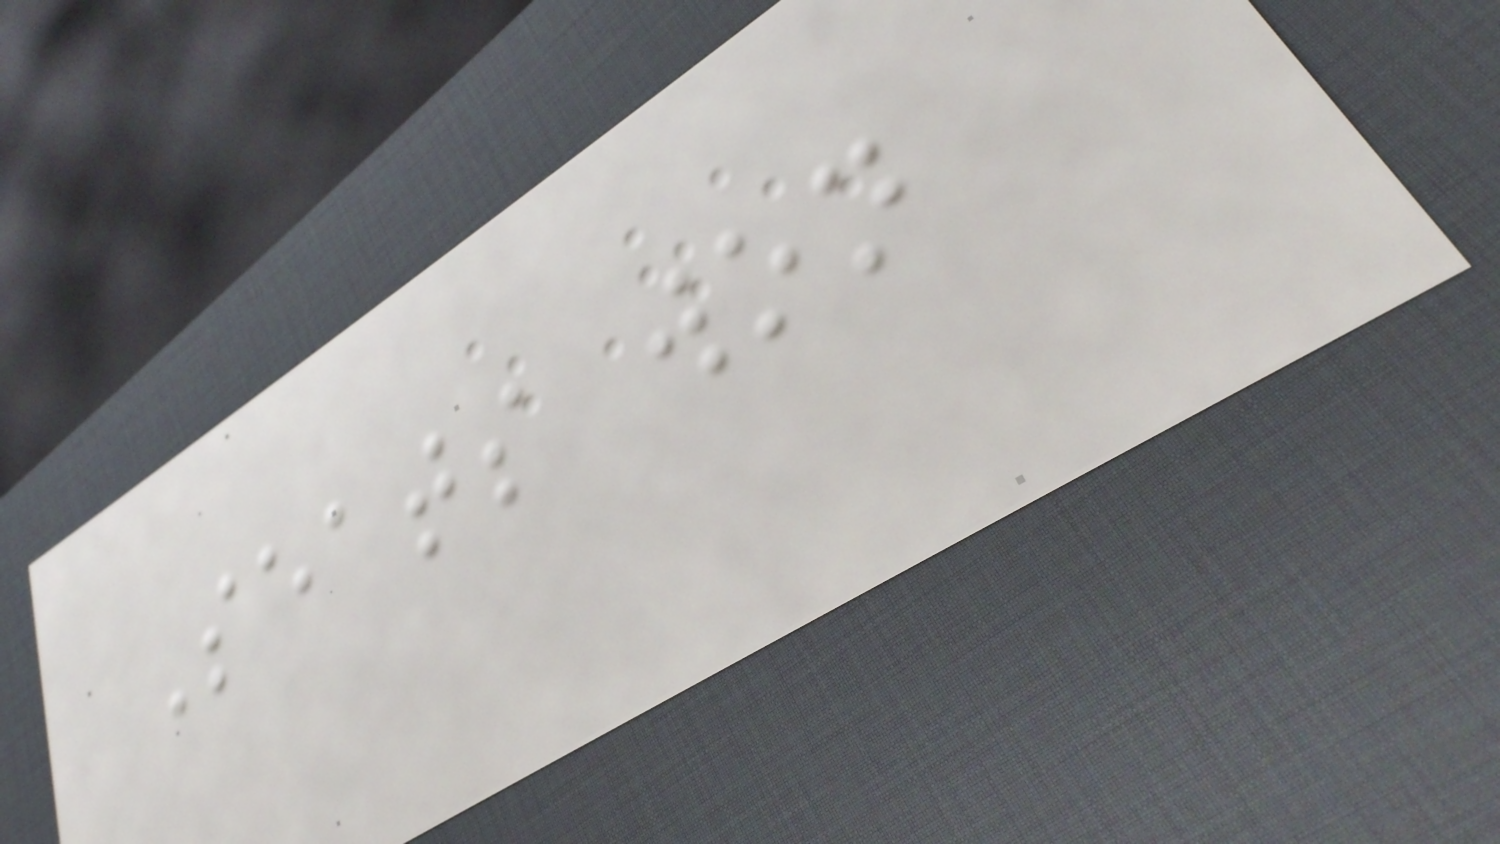Seats won
